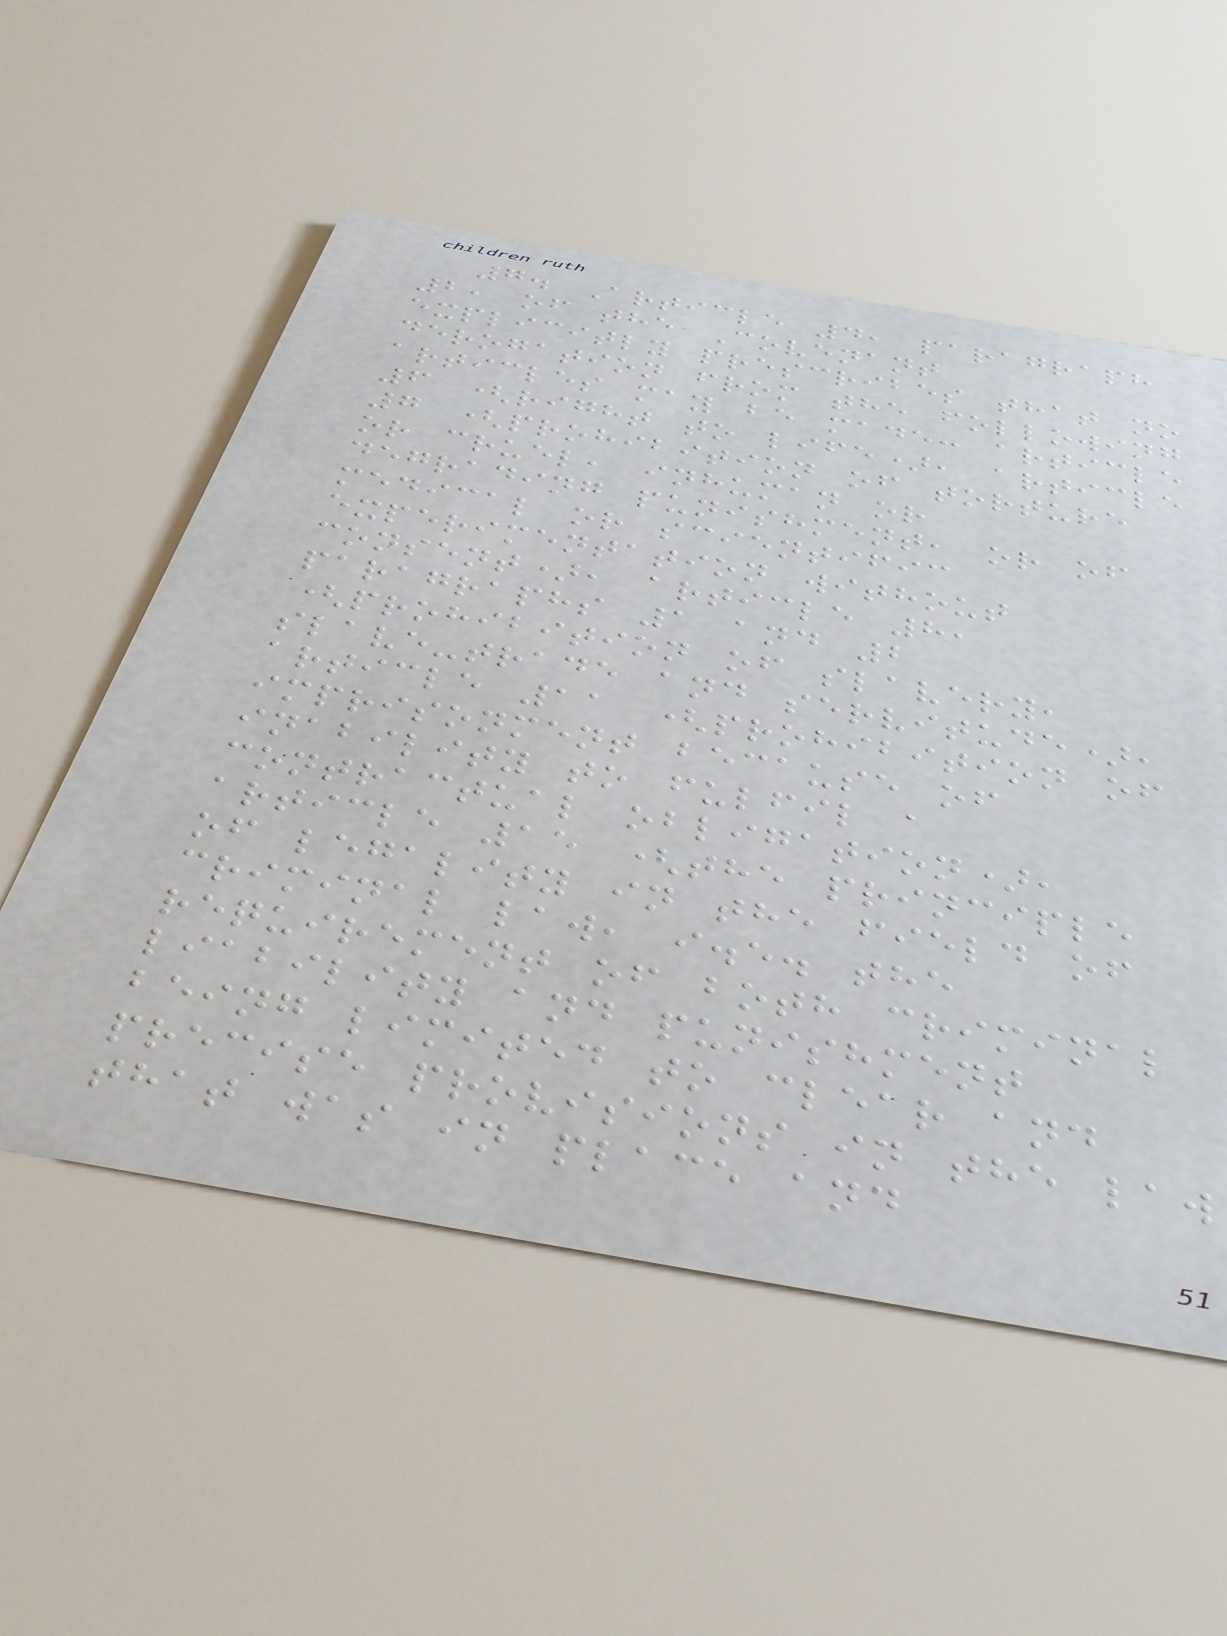7. Article 4, paragraph
2, of the Covenant
explicitly prescribes that no
derogation from the following
articles may be made: article
6 (right to life), article
7 (prohibition of torture
or cruel, inhuman or
degrading punishment, or of
medical or scientific
experimentation without
consent), article 8,
paragraphs 1 and 2
(prohibition of slavery,
slave-trade and servitude),
article 11 (prohibition of
imprisonment because of
inability to fulfil a
contractual obligation),
article 15 (the principle
of legality in the field of
criminal law, i.e. the
requirement of both criminal
liability and punishment
being limited to clear and
precise provisions in the law
that was in place and
